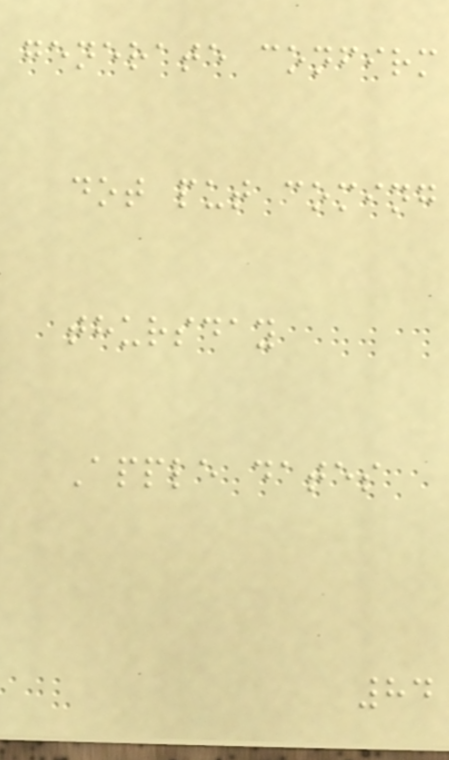generate confirm
dot put coming
thursday
Apple dates
84
